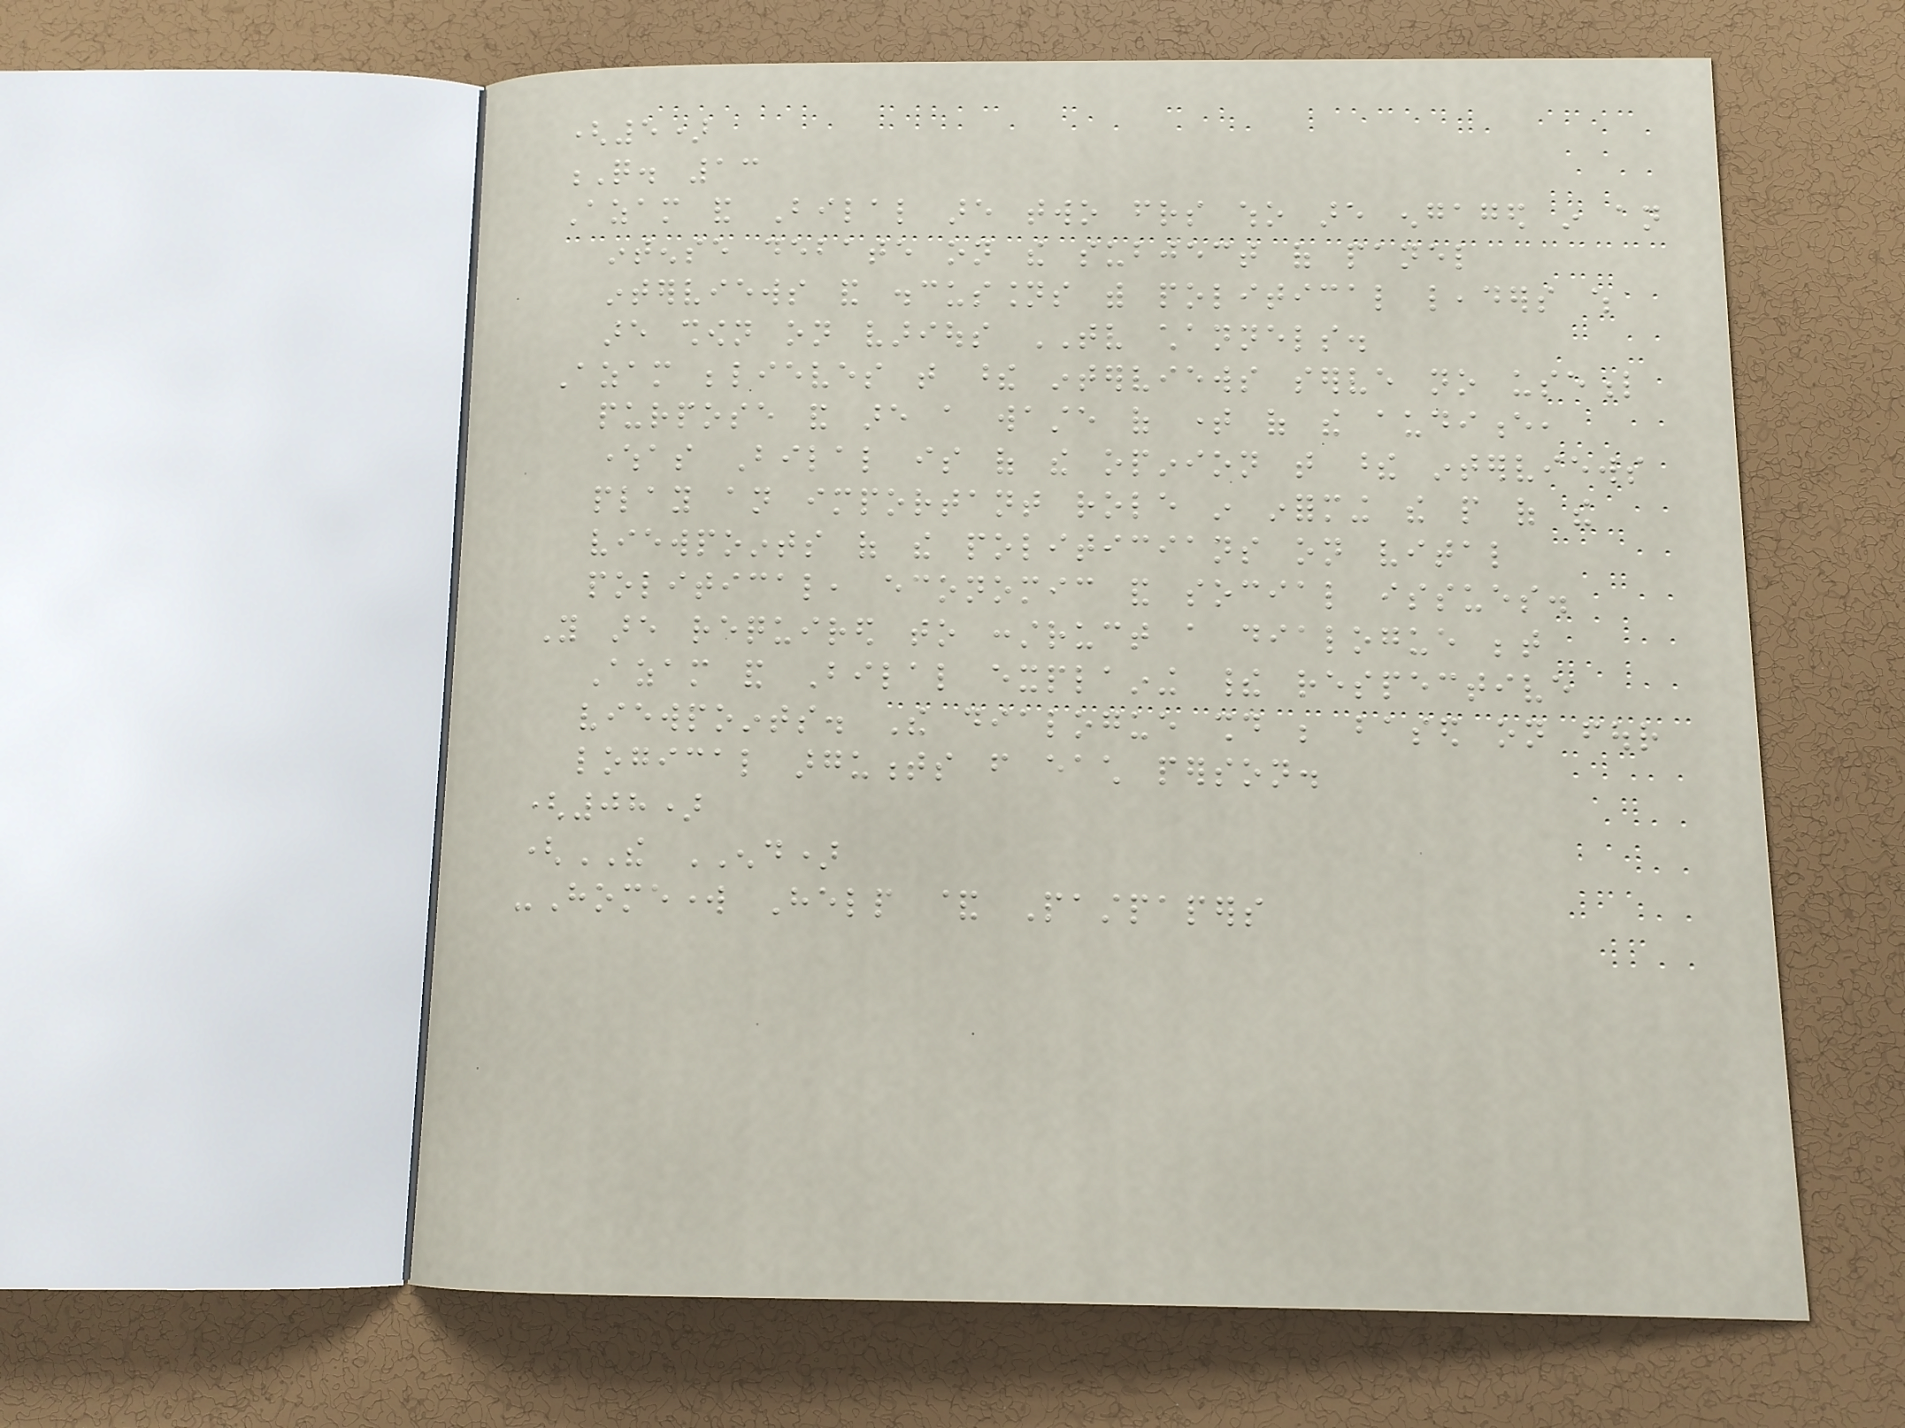(5)
Q. 13
Azam and Bilal are two friends who are engaged in an
intense debate on the subject of panel
interviews and discussions with political leaders which
are shown on various TV channels.
Azam believes that these interviews serve no useful
purpose and are a waste of time of the audience,
whereas Bilal is of the opinion that these interviews
play an important role in informing the people of the
viewpoints of the politicians on vital
political, economic and social issues.
You are required to construct a dialogue between
Azam and Bilal explaining their respective
viewpoints. The dialogue should be based on four
logical arguments from each person.
(08)
(THE END)
-Homework Help & Pastpapers
